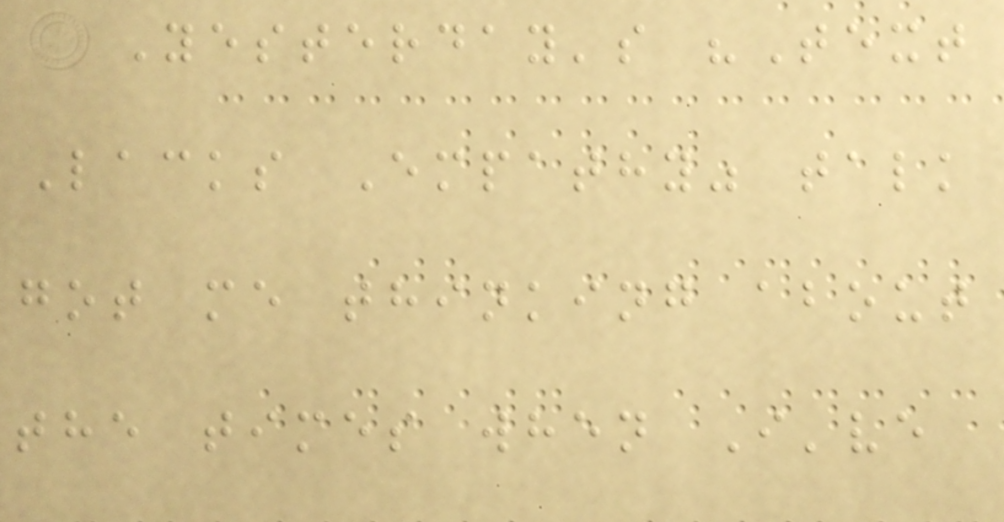Yesterday's "Text
Lacks Empathy" talk
got me thinking about
the times when I've
